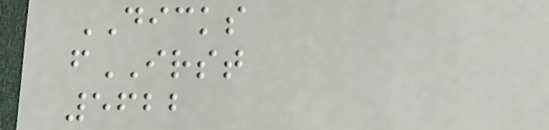DICKS
fIRST
5622
